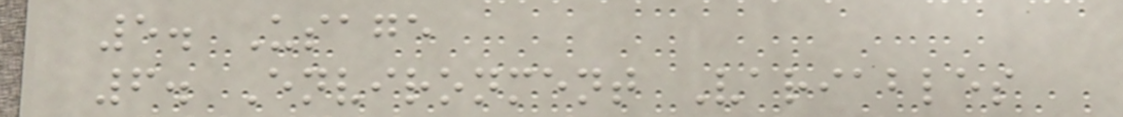5. Usage
6. Environment Variables
